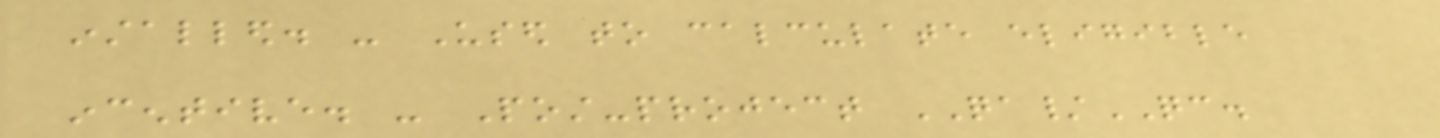installed. - Used to calculate eligible
incentive. - Post-project QA/QC.
